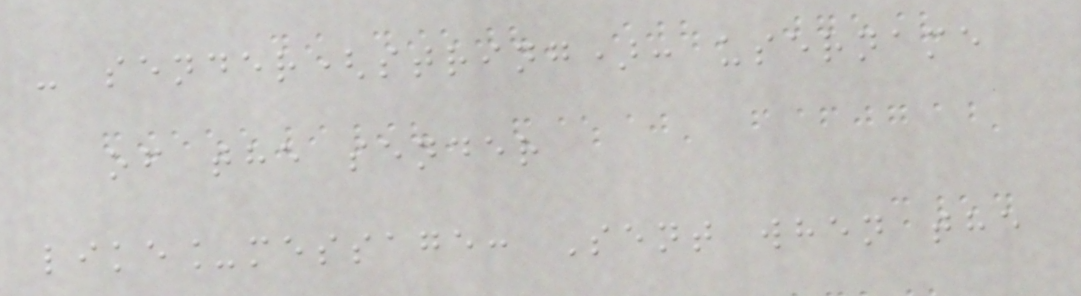- sender(string): username
of the sender
like_message: Sent when the
